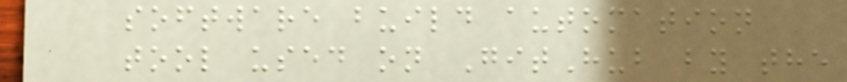software build automation
tool used on GitHub by the
